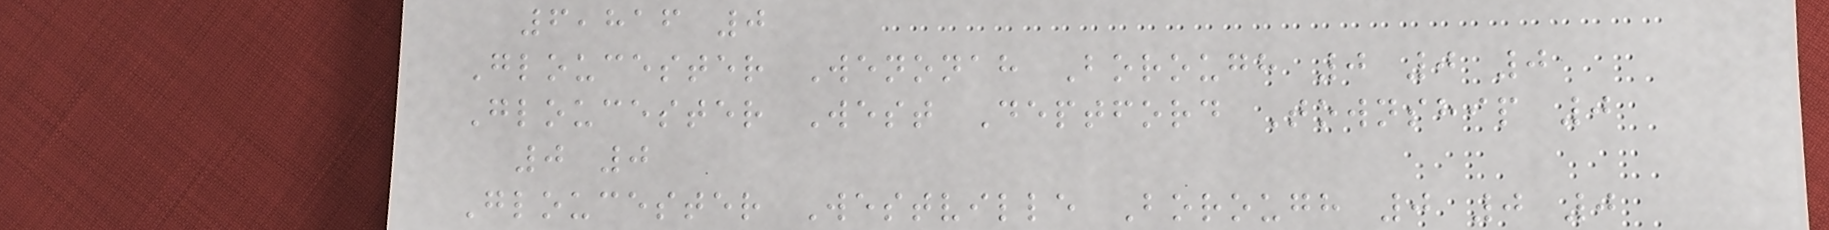6,816 0
Gloucester Wenonah Borough 0 0 0
Gloucester West Deptford Township 0
0 0
Gloucester Westville Borough 0 0 0
